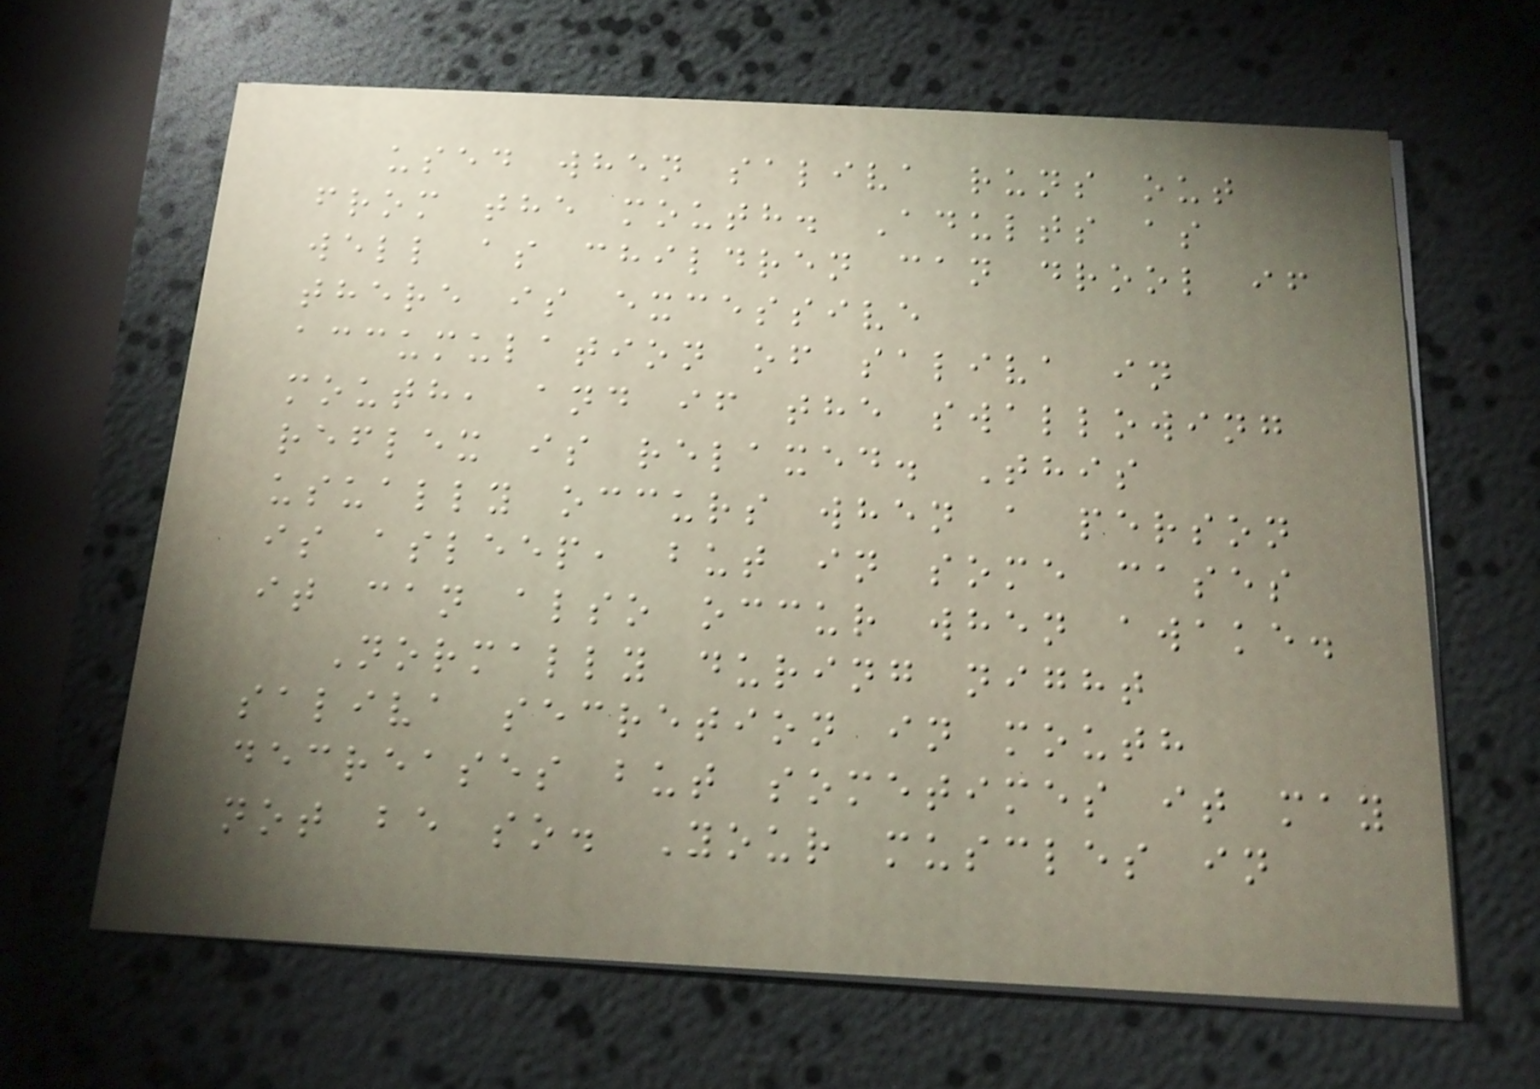used when saliva runs out
from the mouth. Adults as
well as children can drool if
there is excessive
accumulation of saliva in
mouth, and if the swallowing
reflex is relaxed. This
usually occurs when a person
is asleep, but in some cases
it can also occur when awake.
Normally during night
saliva secretion in mouth
decreases but sometimes it may
not be so. Your muscles in
